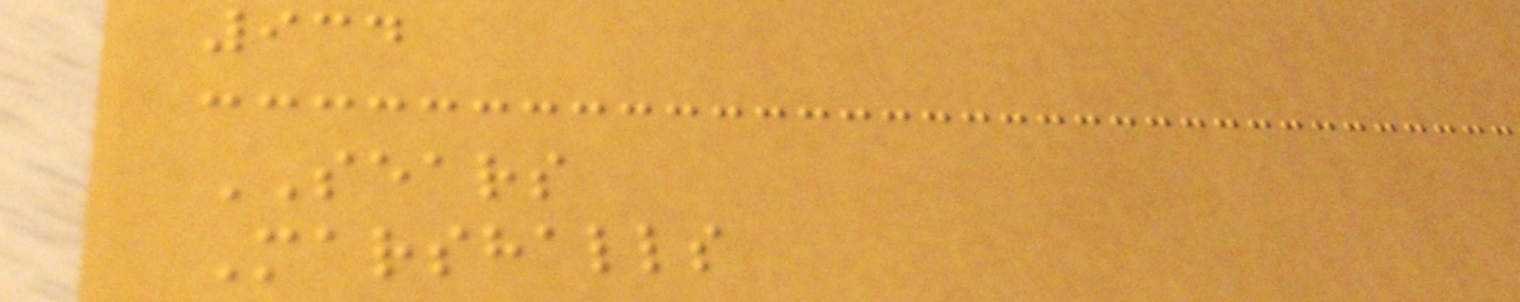934
SEARS
Marshalls
